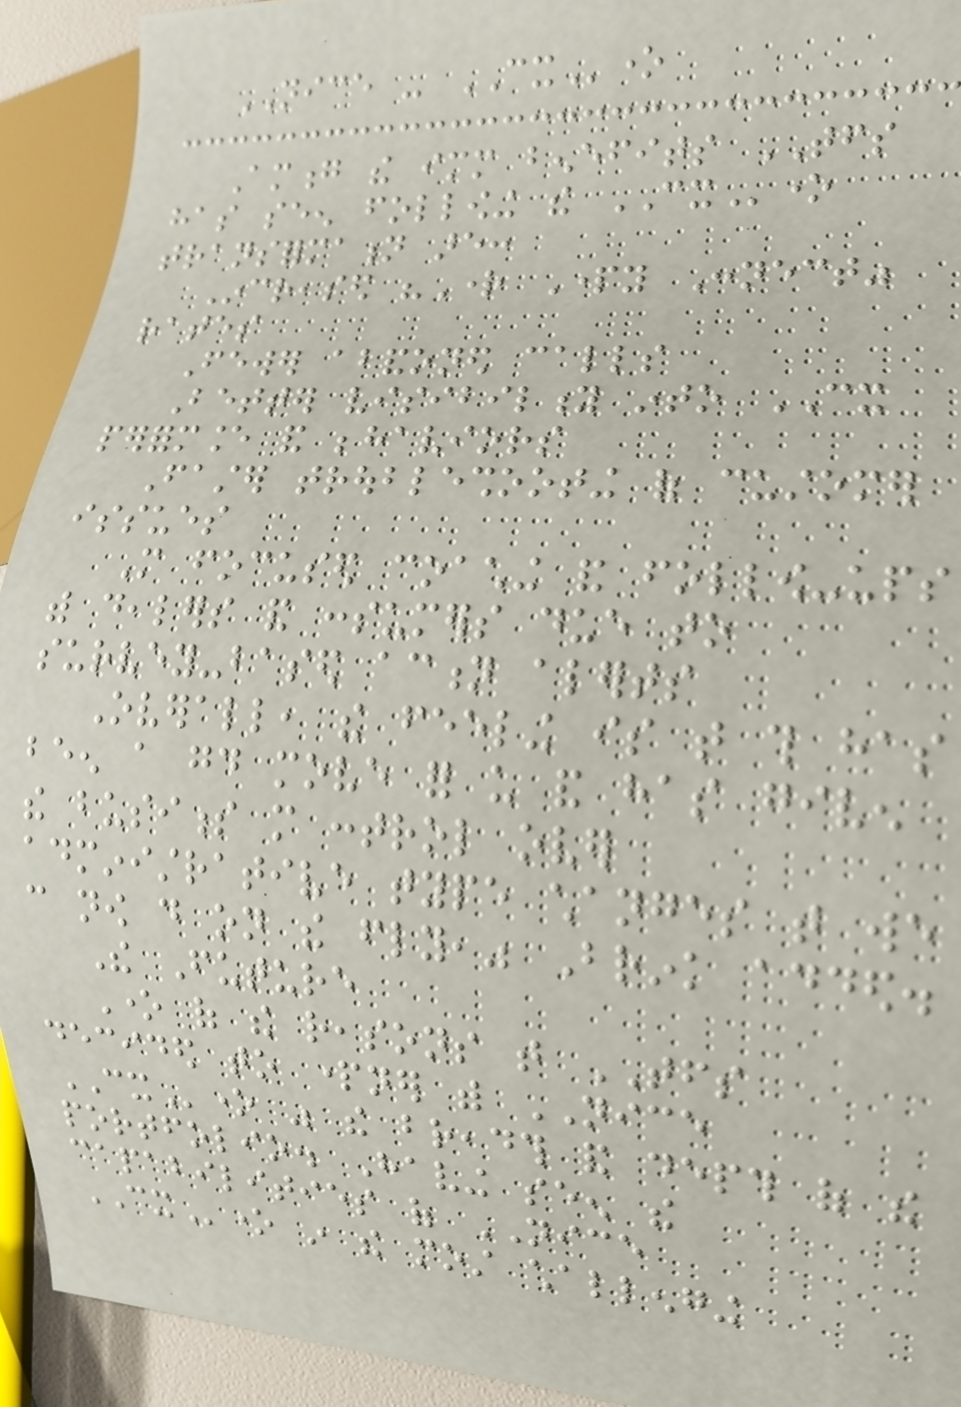NICE - CXone
Among the immediate benefits TFS
has seen following the CXone
transformation are:
Increased "Right Party Connect"
rates
Fewer abandoned calls
Better visibility into CX
performance and behaviors
Faster troubleshooting of customer
issues
More focused coaching and follow-ups
with dealers and consumers due to
survey-based action alerts
Overall, the feeling is that this has
been a good move for us and has given
the business more control over
administrative type changes that we
can now do on the fly," Brink added.
The Future
One of the reasons that TFS
decided to partner with NICE
CXone was the breadth and depth of the
portfolio. Having seen the
capabilities of NICE
CXone in the most challenging
